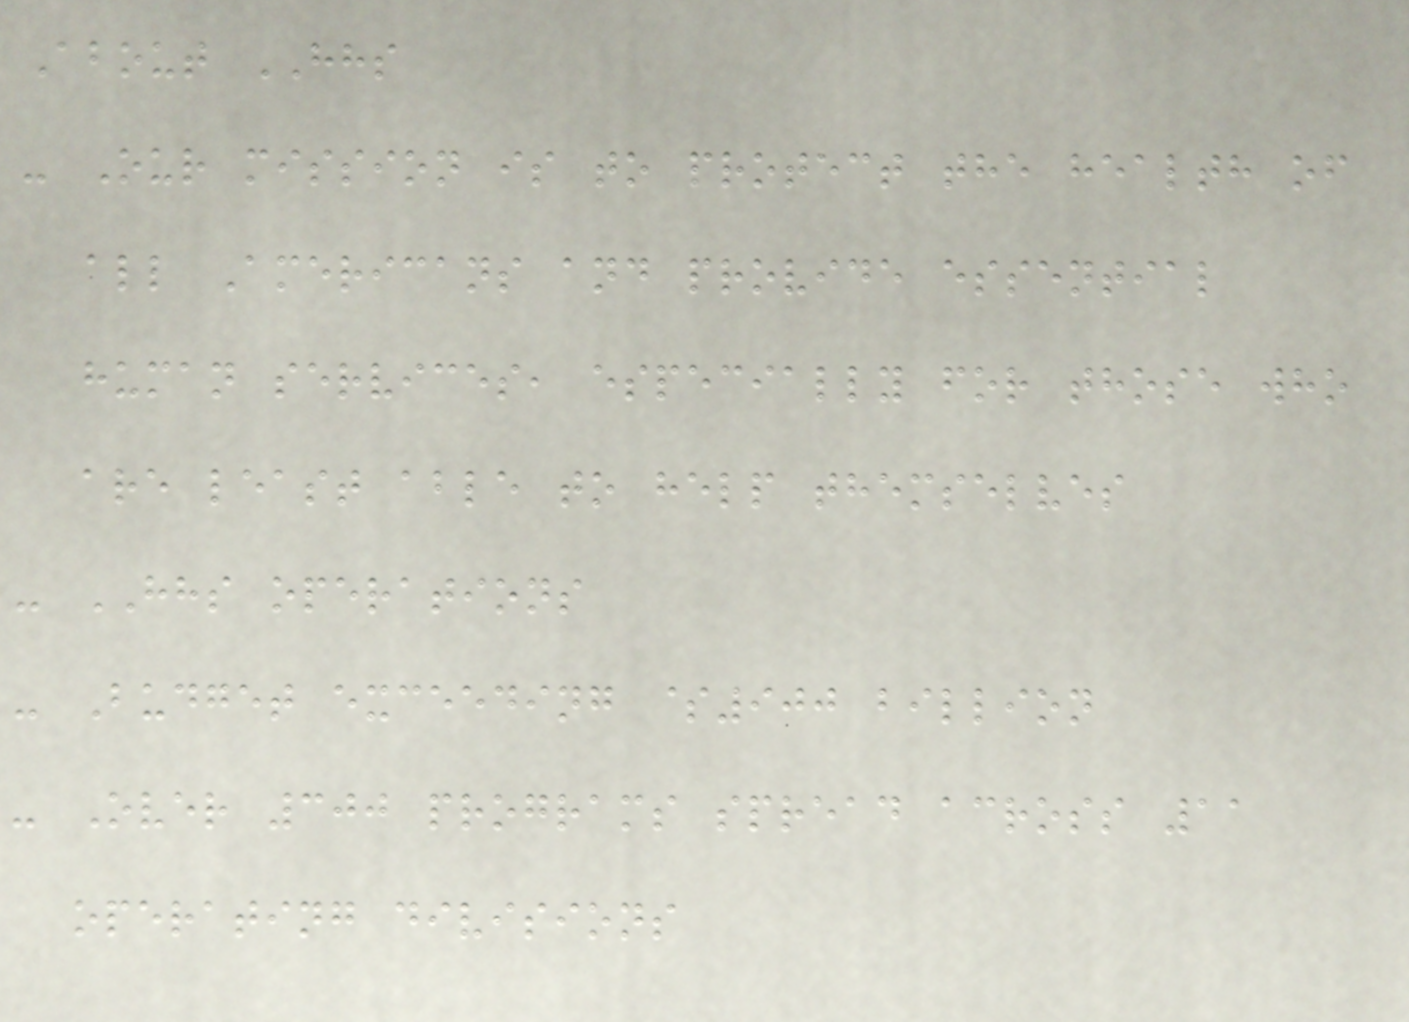About HHS
- Our mission is to protect the health of
all Americans and provide essential
human services, especially for those who
are least able to help themselves
- HHS operations
- Budget exceeding $900 billion
- Over 300 programs spread across 11
operating divisions
